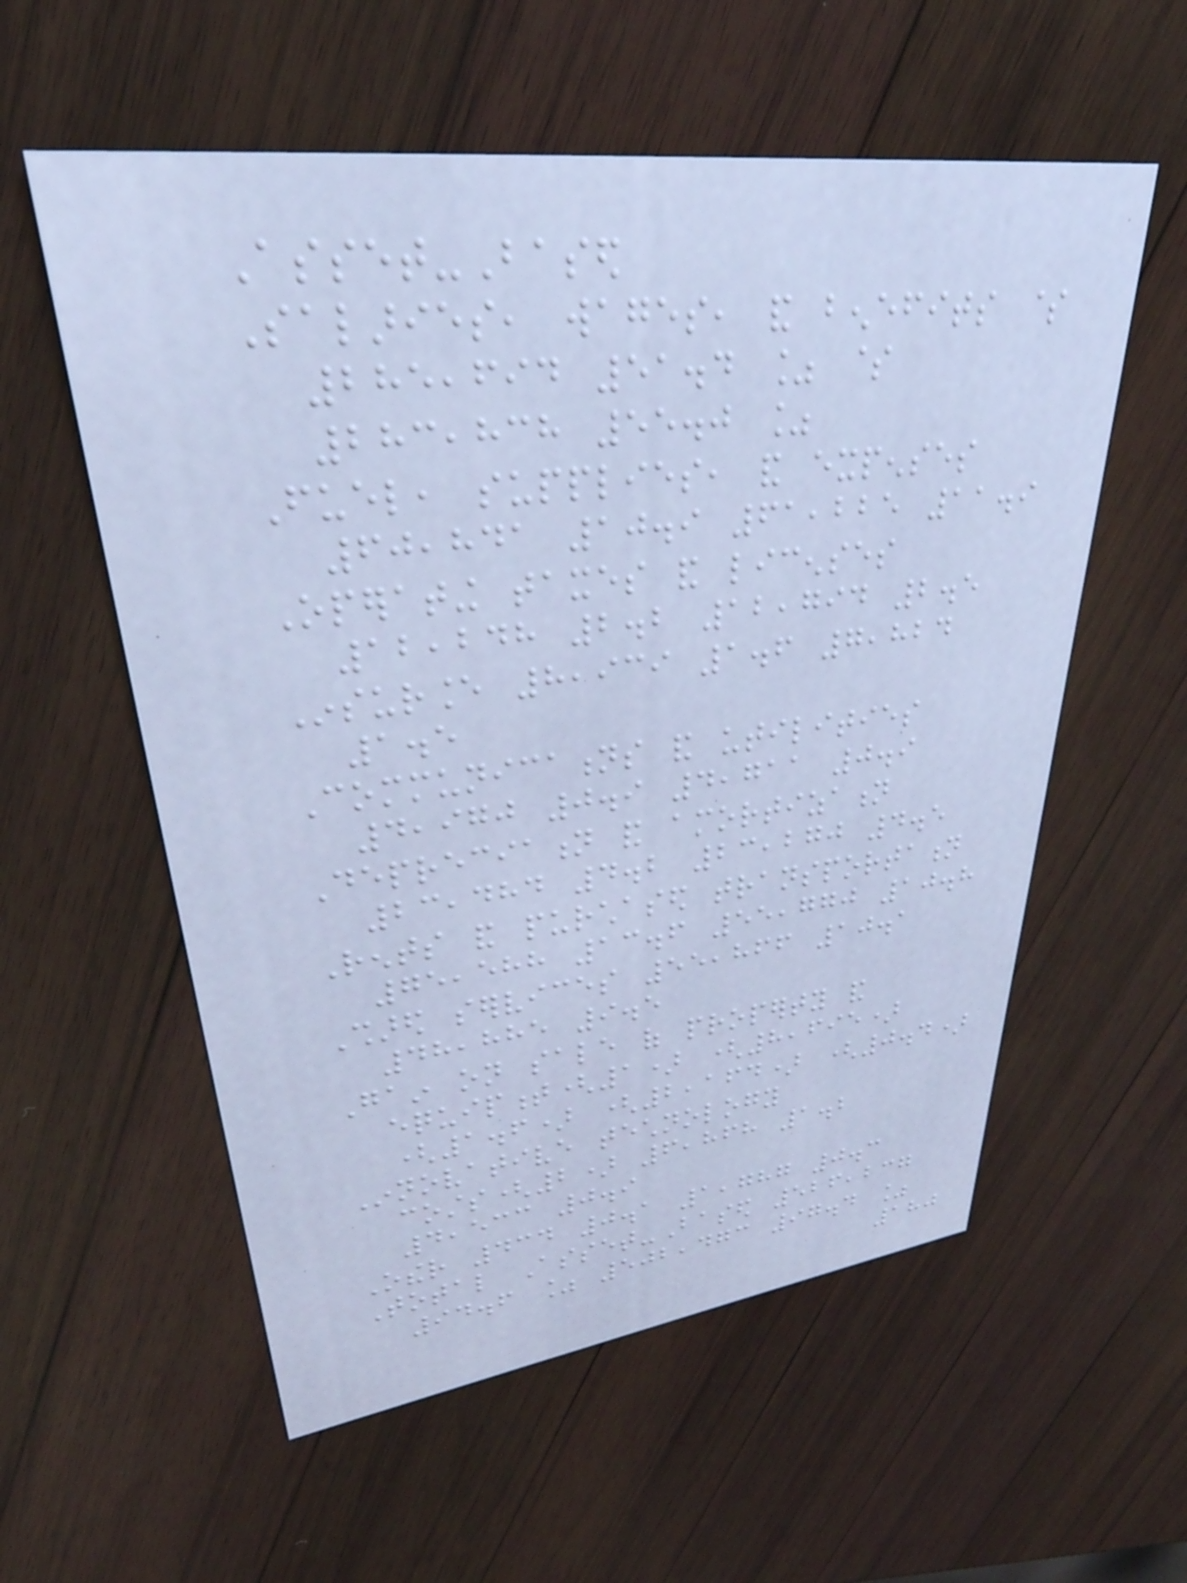Asset-Based
Salaries, wages, and benefits $
285,694 51.4 % $
283,838 55.0 %
Fuel, supplies, and expenses
60,841 10.9 61,225 11.9
Operating taxes and licenses
12,248 2.2 12,794 2.5
Insurance 8,939 1.6 7,824
1.5
Communications and utilities
4,970 0.9 4,711 0.9
Depreciation and amortization
23,484 4.2 23,270 4.5
Rents and purchased transportation
75,588 13.6 55,770 10.8
Shared services 55,866 10.1
48,885 9.5
Gain on sale of property and
equipment(1) (8,695)
(1.6) (2,164) (0.4)
Innovative technology
costs(2) 6,868 1.2
4,533 0.9
Other 434 0.1 1,787 0.3
Total Asset-Based 526,237
94.6 % 502,473 97.4 %
180
